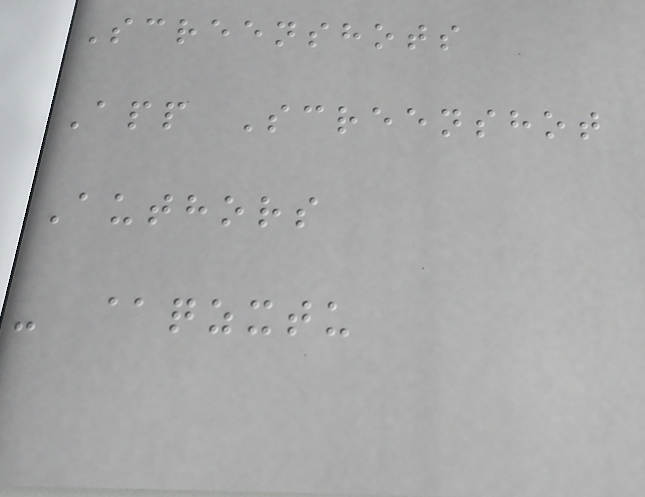Screenshots
App Screenshot
Authors
- @qzxtu
